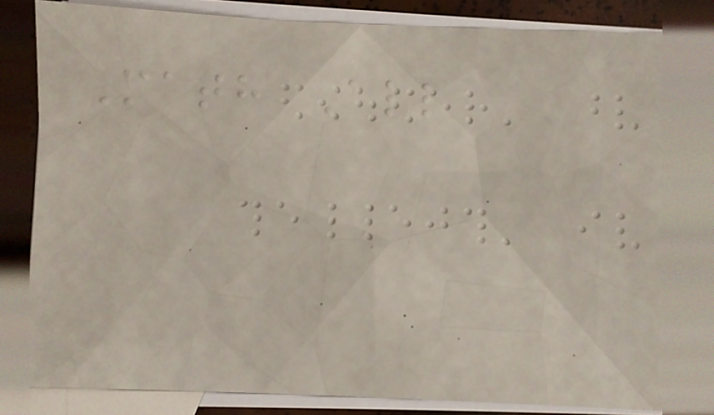Math All
